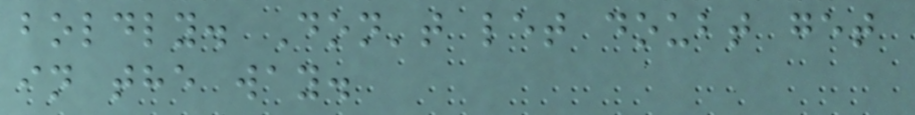boldly. Don't let doubt get
in the way.
